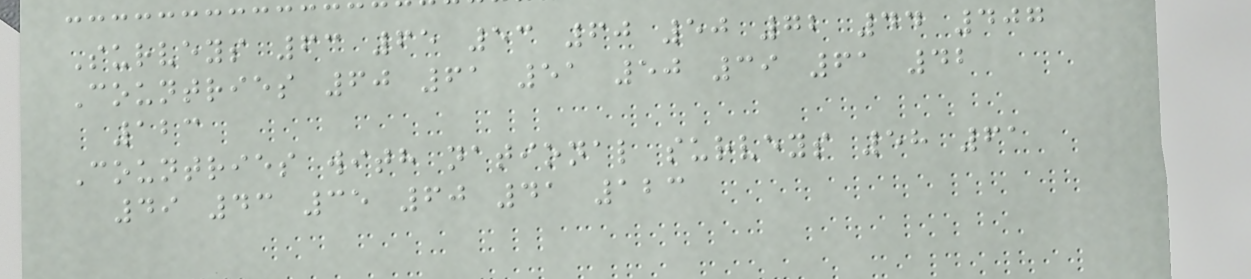Surveys 63 65 53 60 50 72 44 407
Countries 60 61 51 50 39 61 42
123
Countries with national surveys 58 61
49 43 35 60 41 123
